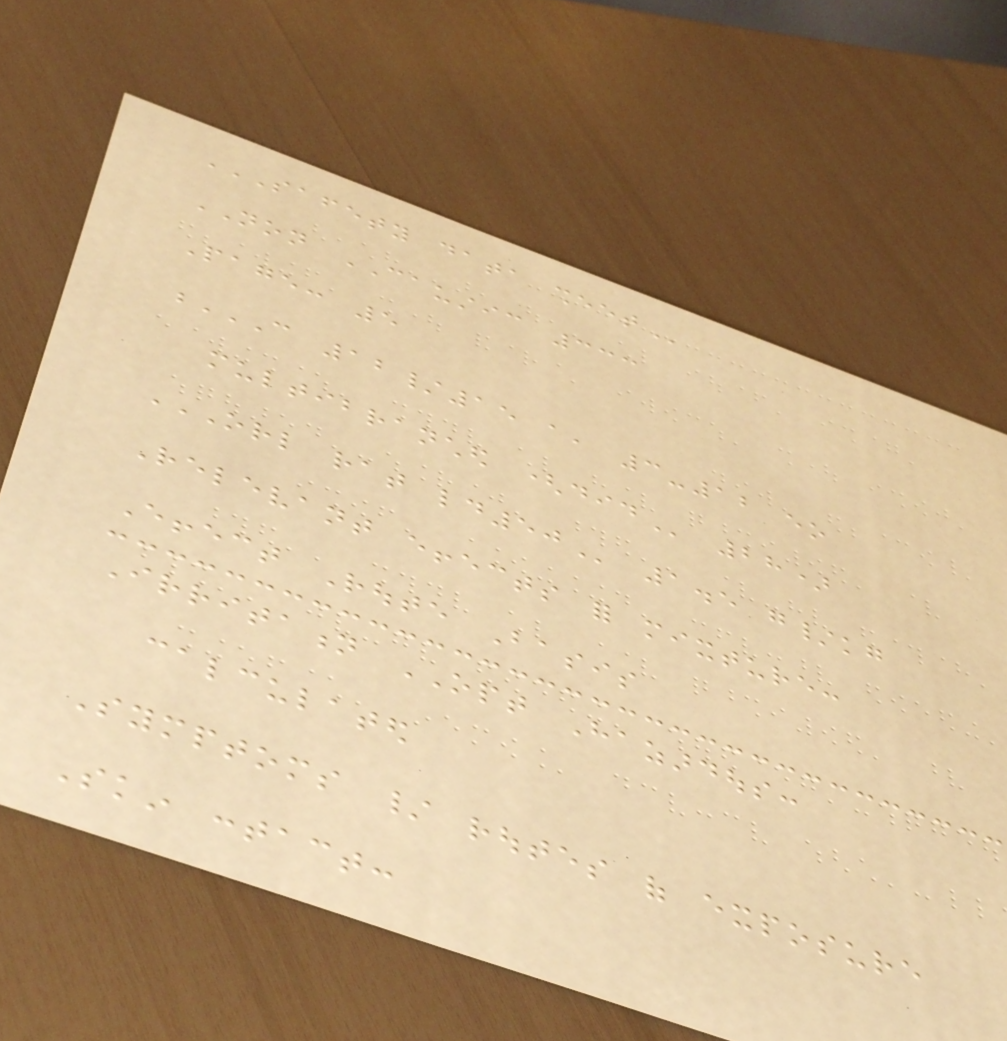SAFETY DATA SHEET
NON CAUSTIC 333
Page: 5
C 12/15 A, 3-12 EO
MULTIBRANCHED (DID 28)
ORL RAT LD50 1.5 g/kg
Relevant effects for mixture:
Effect Route Basis
Irritation OPT Hazardous:
calculated
Symptoms / routes of exposure
Skin contact:
